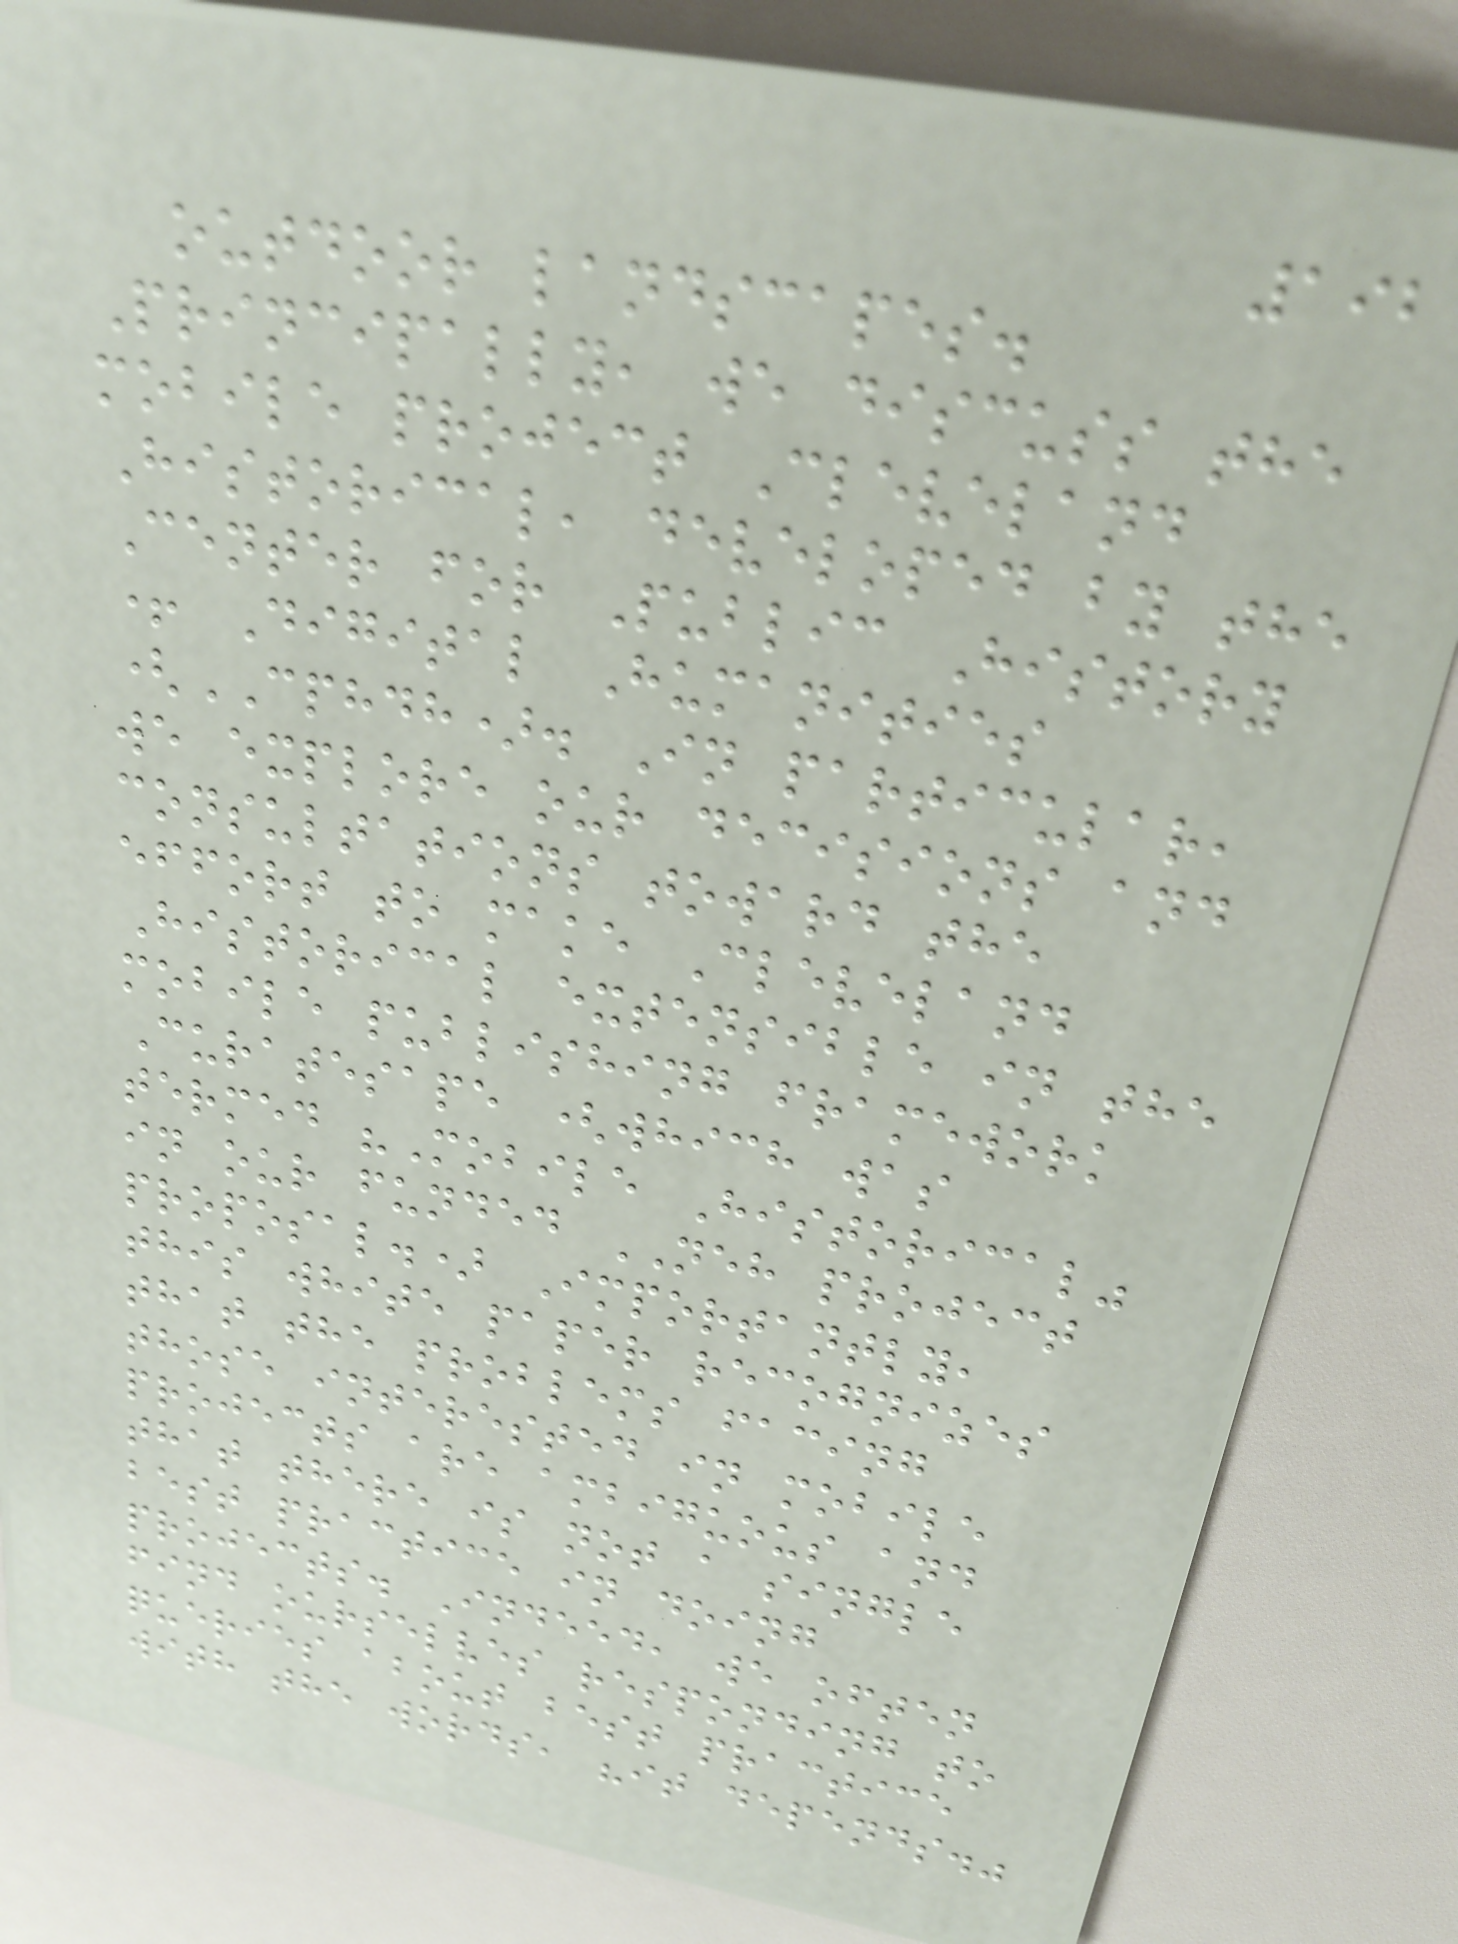192
outdoor landscapes.
Principally, we discuss the
mobile project Cleveland
Historical, developed by the
Center for Public History
+ Digital Humanities
(CPHDH). In particular,
we explore our decisions and
consultations toward the
effort to make Cleveland
Historical extensible in the
mobile publishing framework
Curatesape (which was
termed "Mobile Historical"
in our funded NEH project
proposal.) Importantly,
this white paper recognizes
that the problems facing
those interested in mobile
projects are ambiguous and
that there is not a single
best practice in doing
projects. Indeed, we often
find ourselves responding to
queries about best practice
with the words, "it depends."
